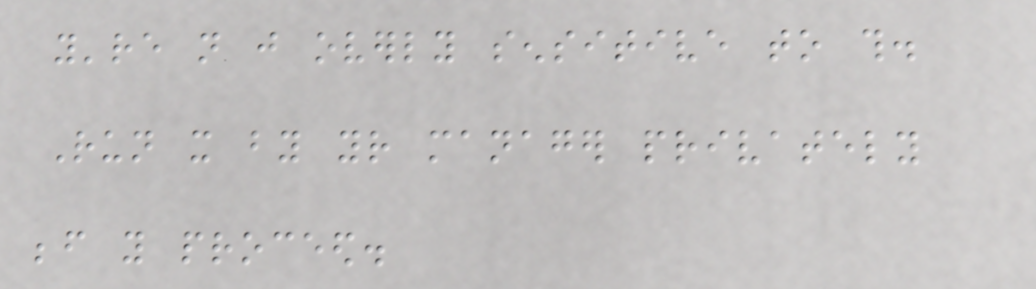you're not just overly sensitive to this.
Run it by your manager privately
before you proceed.
